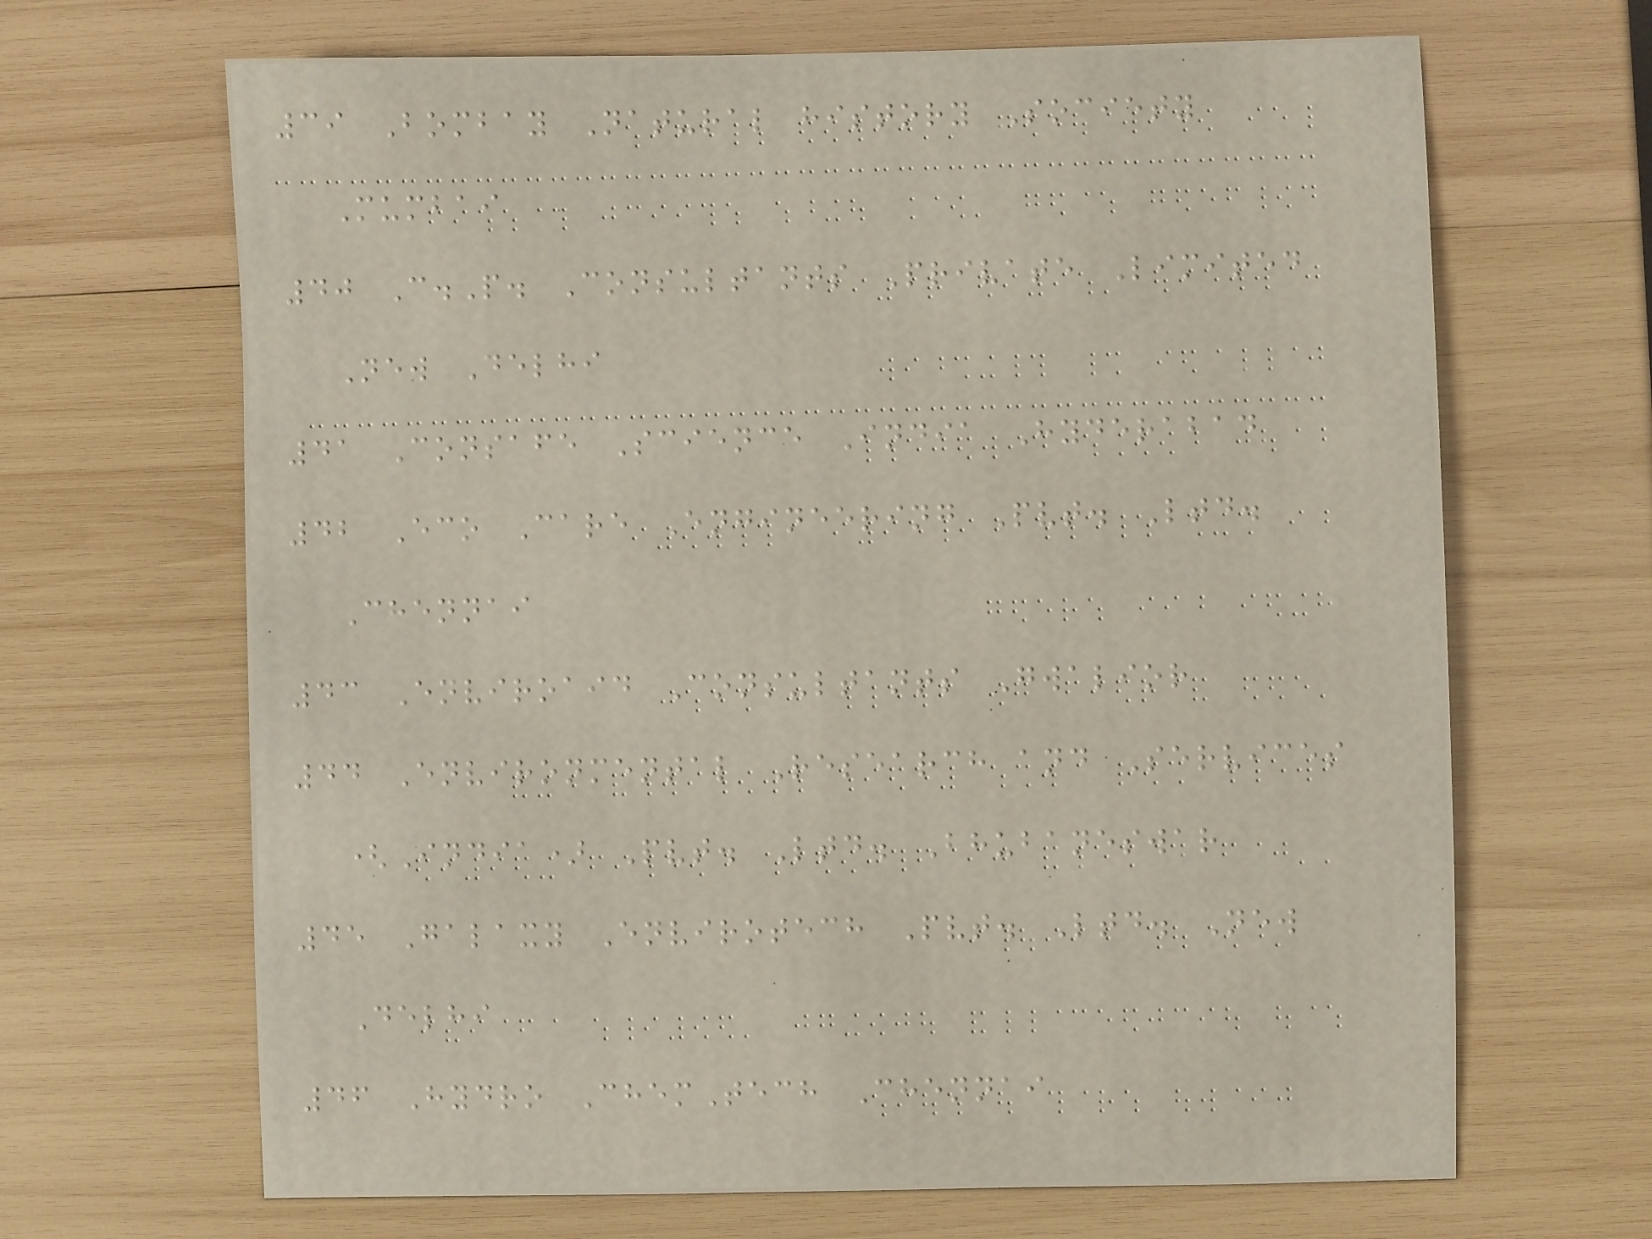39 Bombay Natural history Society
Mumbai
40 C.P. Consultants Private Limited
New Delhi
41 Consafe Science India Hyderabad
42 Eco Care Engineering Pvt. Ltd.
Chennai
43 Enviroaid Consultants Gwalior
44 Environmental Research and Services
(India) Pvt. Ltd. Bhubaneswar
45 Galaxy Envirotech Pvt. Ltd. New
Delhi
46 Hydro ChemTech Chennai
